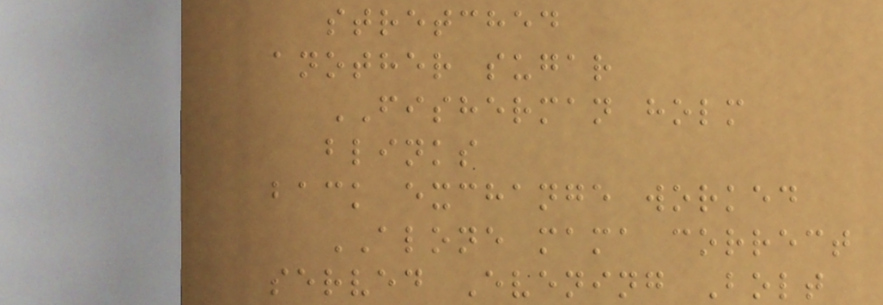stretched
another sugar
FISHERMAN holm
blinks
back exchange worked
ALONE mama correct
served Evening Bolt
